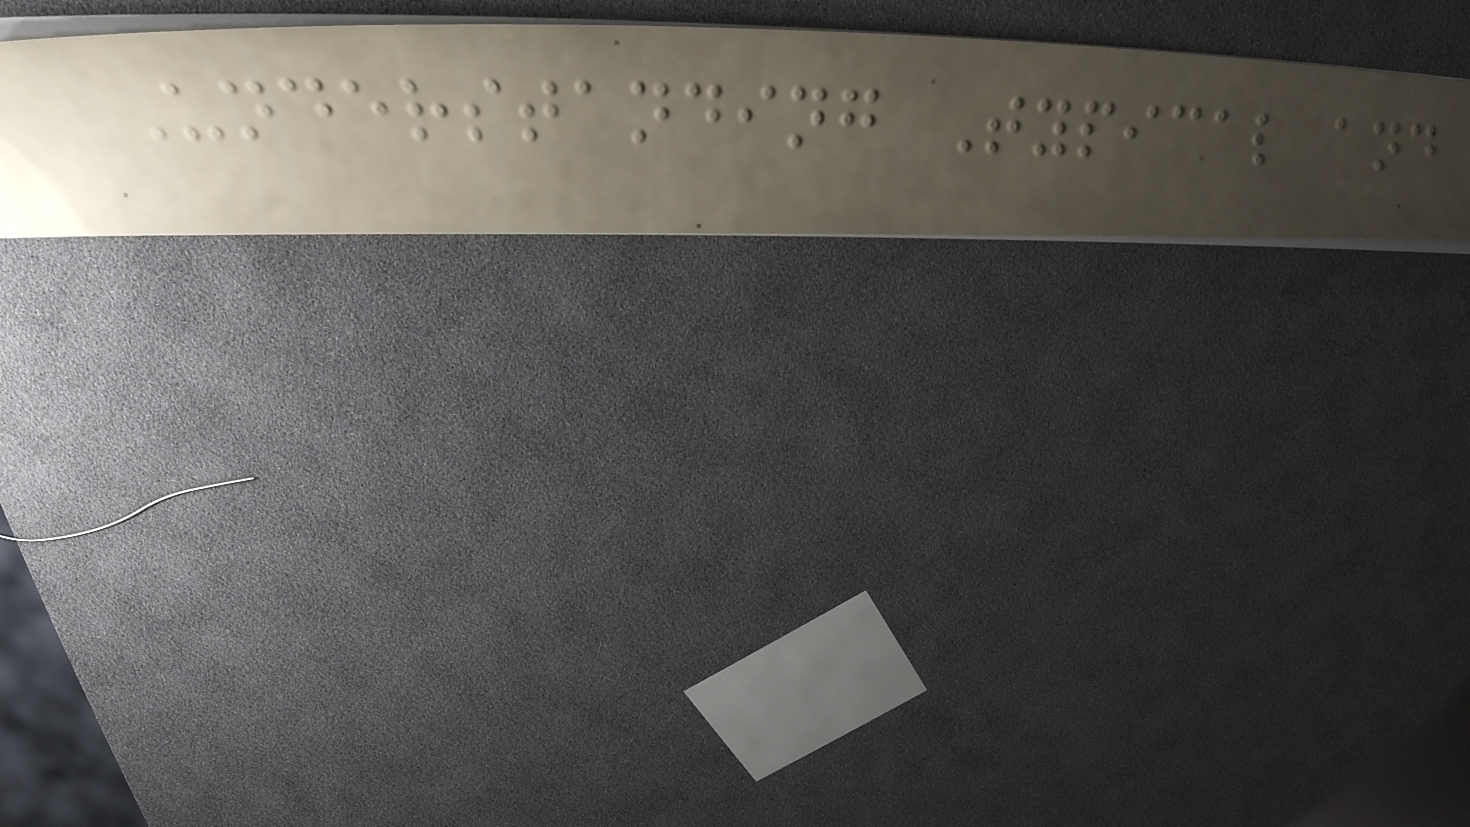Understanding Typical and
